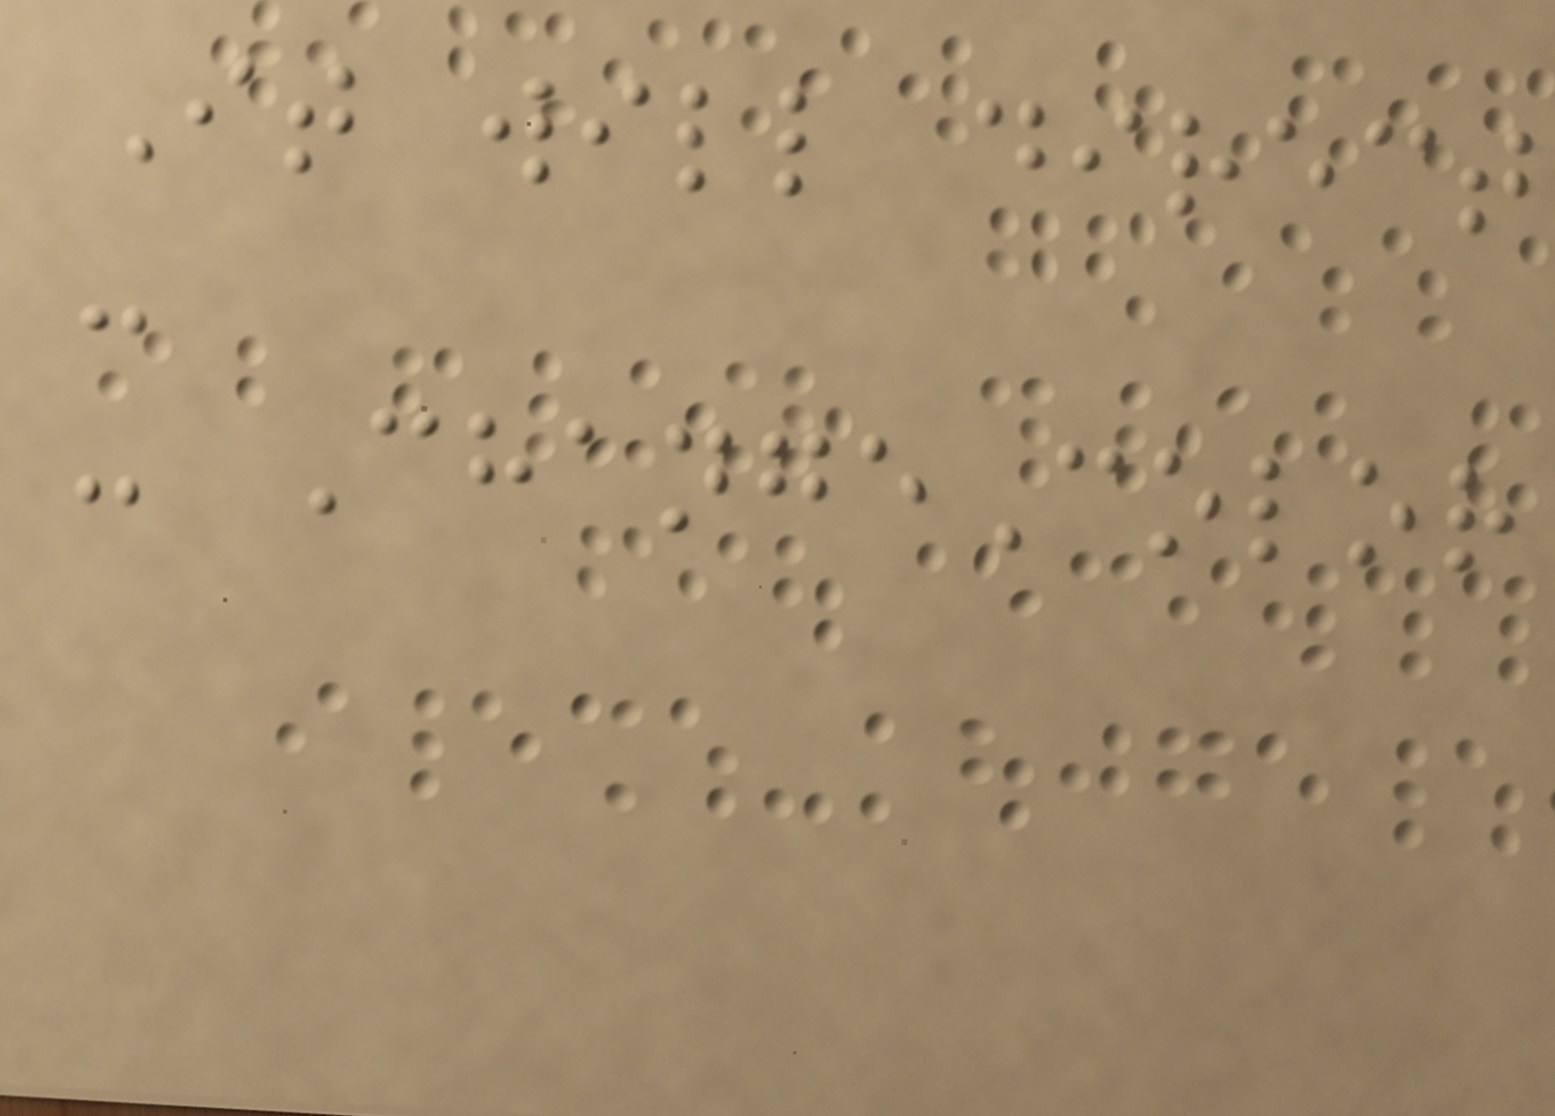It will direct
-
- ChangeColor
